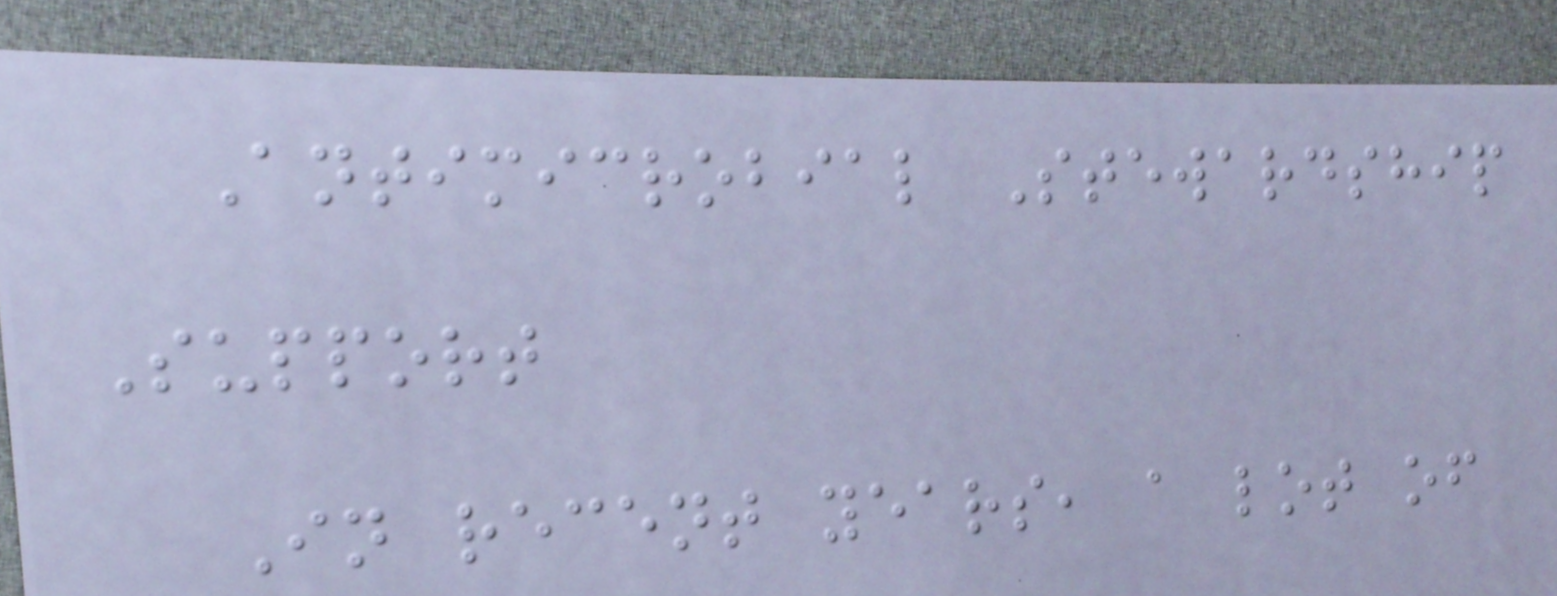Antimicrobial Stewardship
Support
In recent years, a lot of
